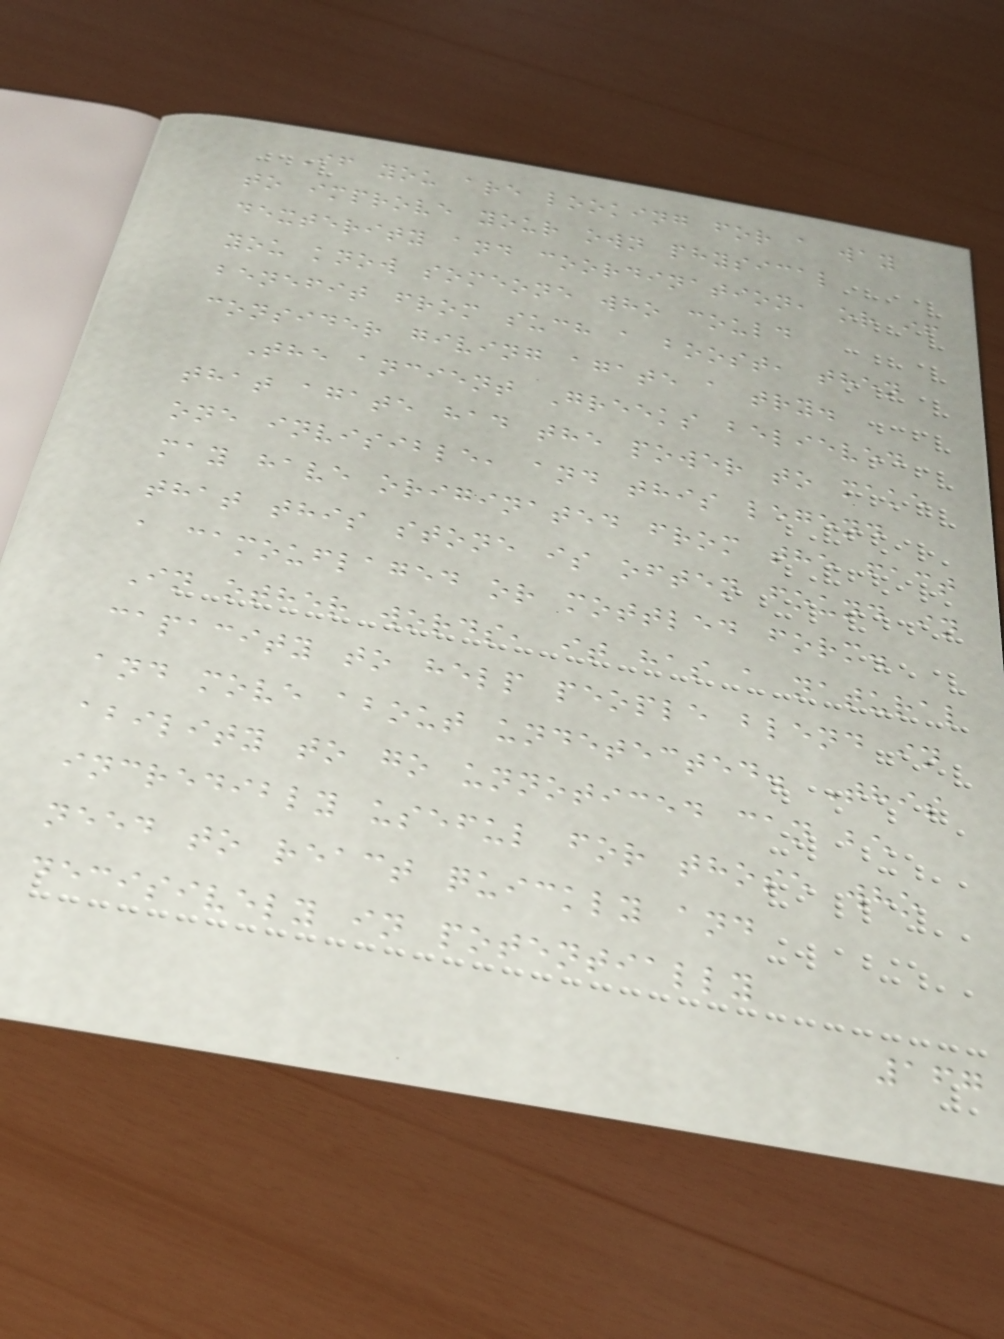If you are looking for a way
to improve your own physical
dexterity and coordination, or if
you know someone who could
benefit from such a boost, then
consider giving agate a try.
The ancient Greeks believed
that agate had the power to make
one invisible, and this legend
may have originated from the fact
that this stone is often found in
a camouflaged or mottled form.
In other words, it has a natural
capacity to help people blend in
and move about undetected. This
ability to go unnoticed can be
incredibly useful for those who
need to react quickly and
decisively in potentially
167
